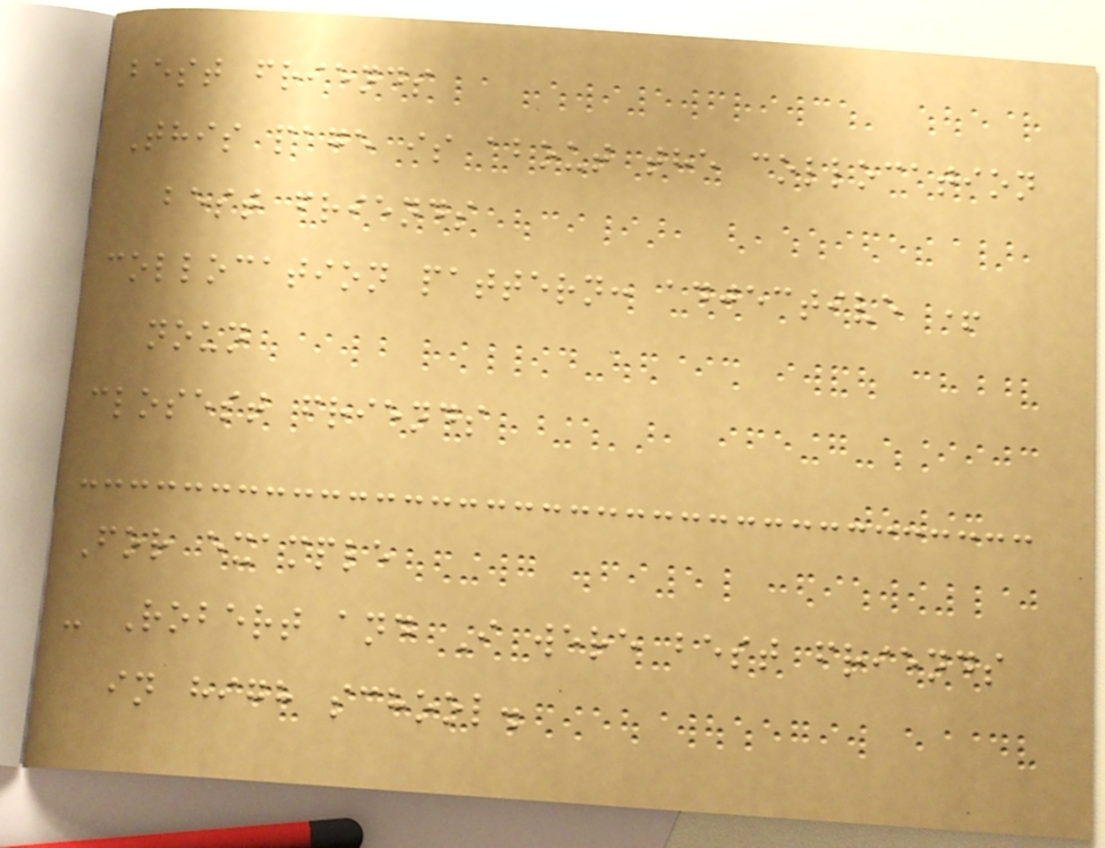best friends
This page is about the collocation
best friends
collocation pattern: adjective +
noun
closest friends
For example
- Robert and I were best friends
in high school.
